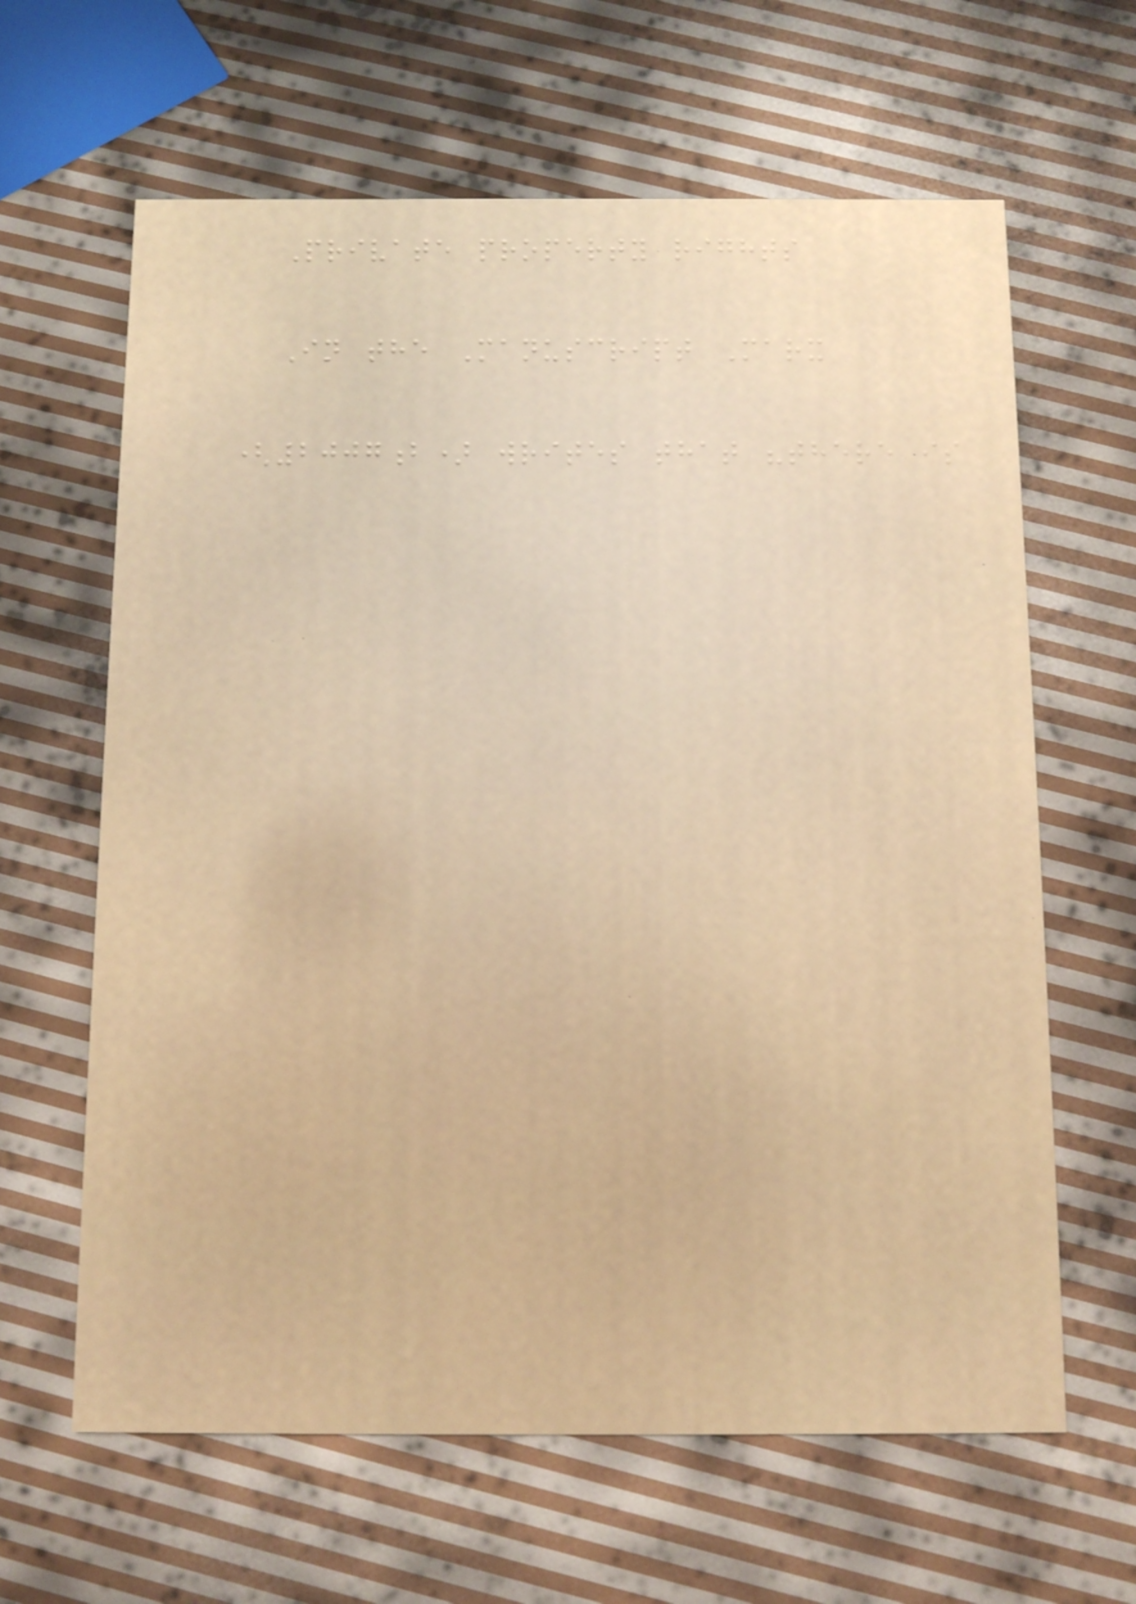Private property rights
In the Manuscript Marx
(2007b) writes that "there is
